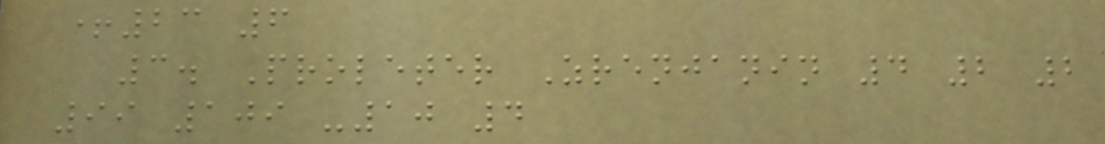+23 6
3. Proleter Zrenjanin 4 2 2
99 109 -10 4
